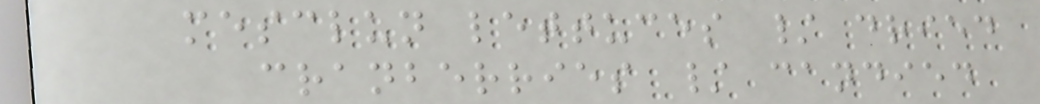mesclun lettuces / dried
cranberries / candied
